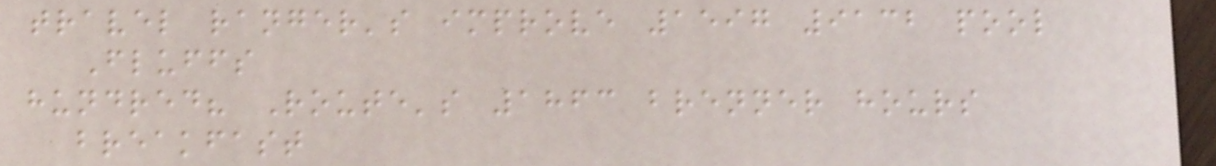travel ranger's improve 1597 9132 pool
Fluffs
hundred? Route's 1863 brenner hours
breakfast
